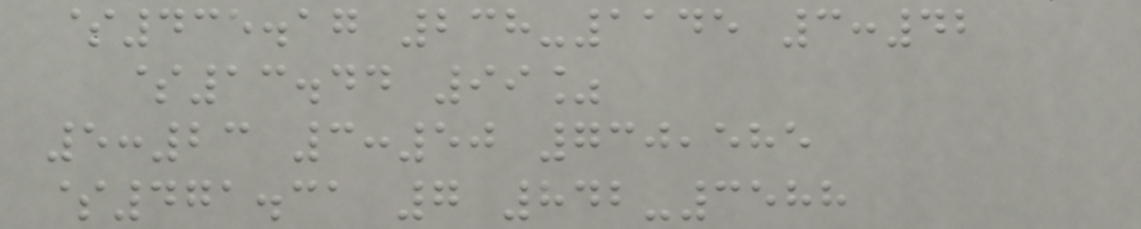$435.17 238-1145 3:42
$13.44 99%
5:23 3:50 730,585
$471.31 7 842-3588
